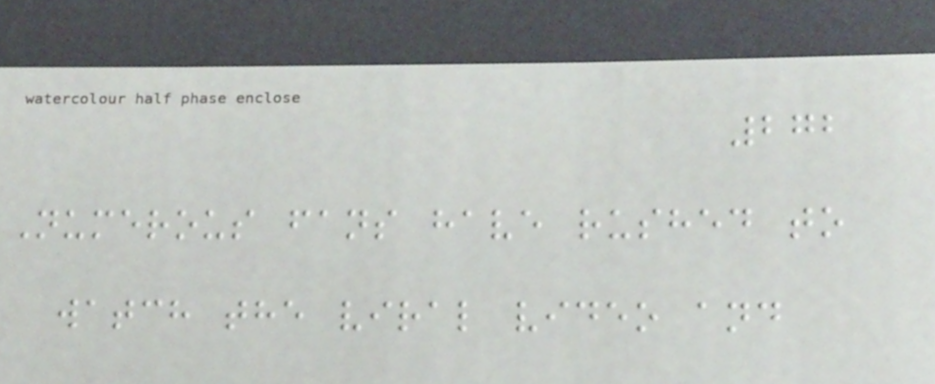272
Numerous fans have rushed to
watch the viral video and
